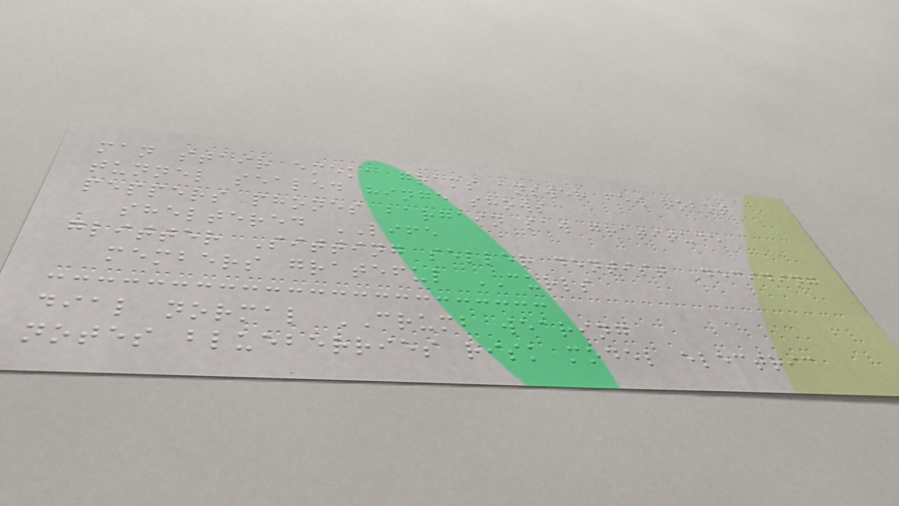man stair emeka grams answer few robot
tunnel sealed hinge shows
peppers phones bargain saw gratitude
sheltered LIFE
glitter Sitting seller dentist Deciding
members grateful CURLS
dial normal CRUMB wearing
notes blueberries risk model electric
